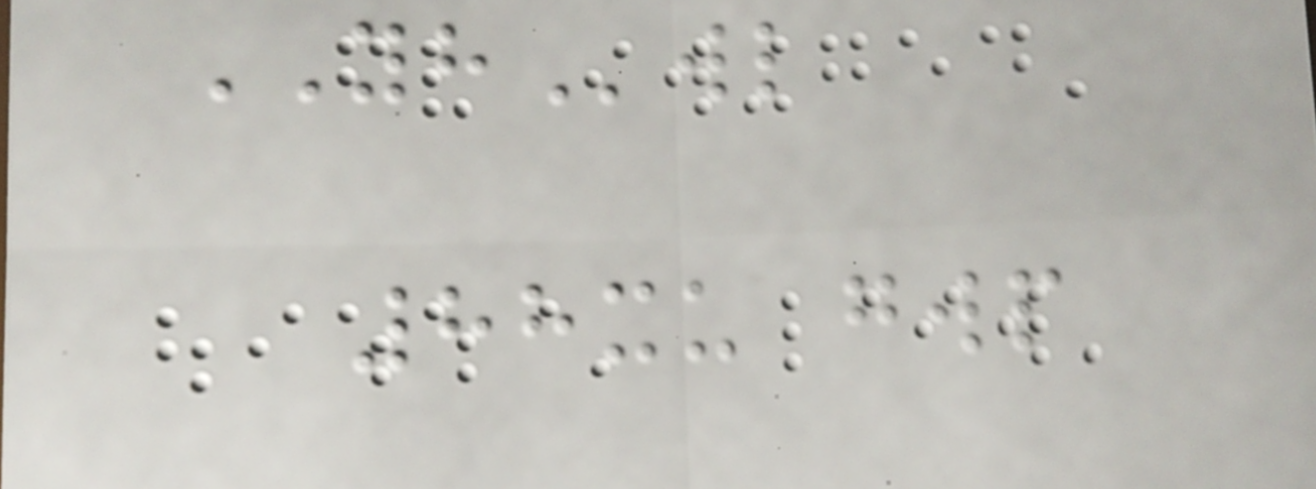YHwl
88xu gwp
